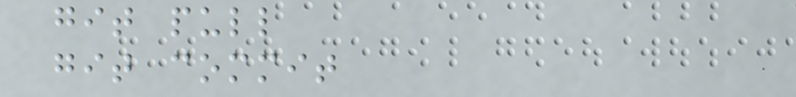git pull
git commit
